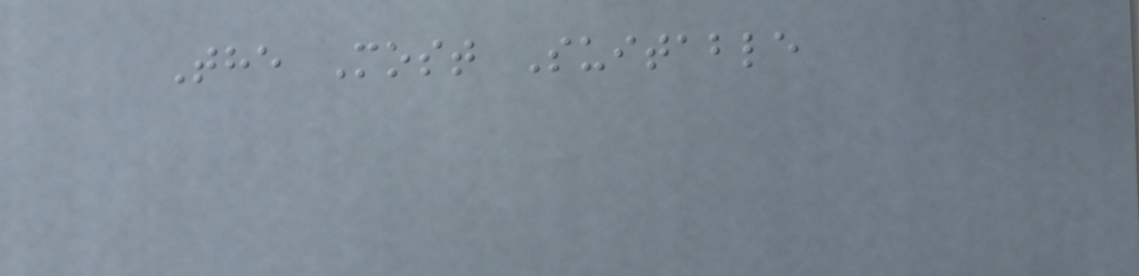The Most Suitable
